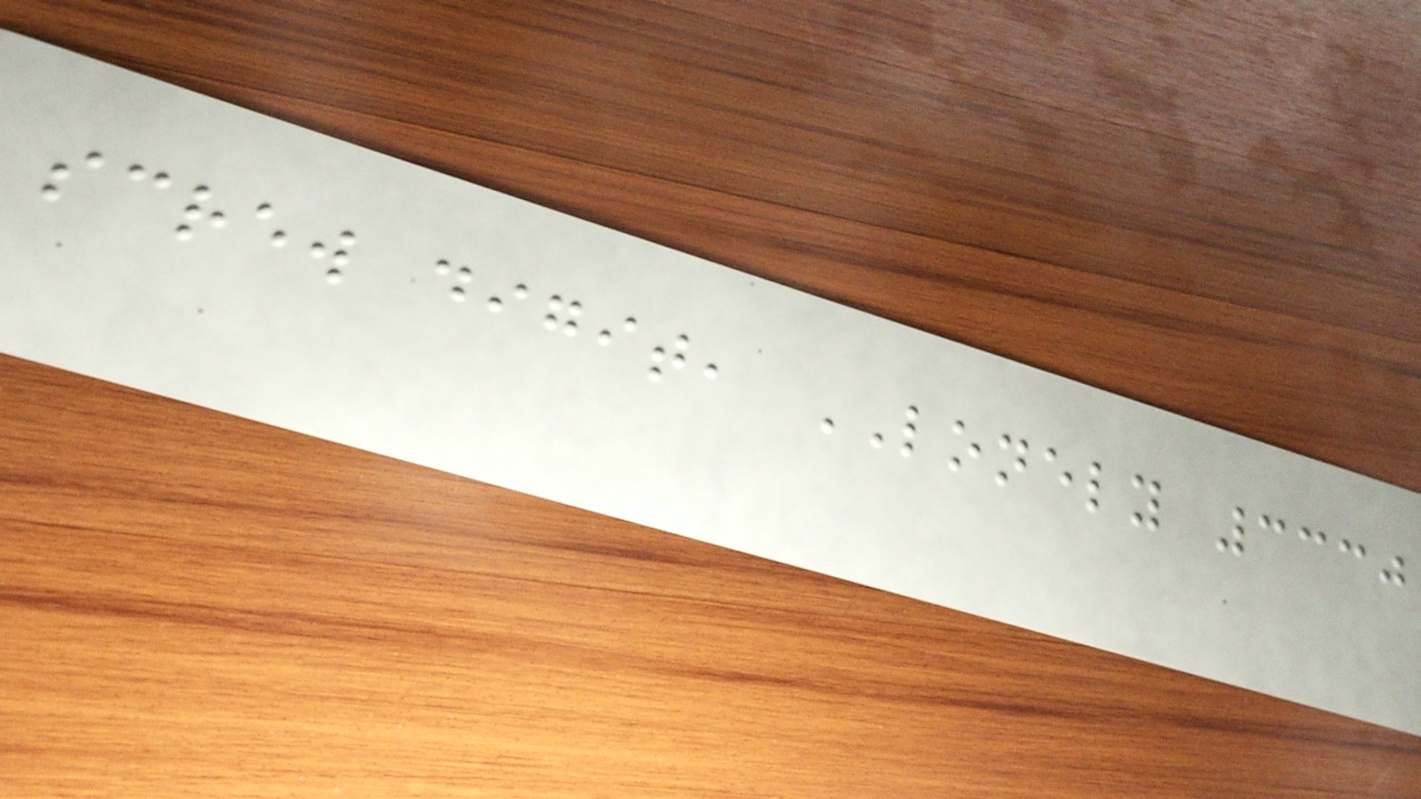screw digit, LONELY 3330
